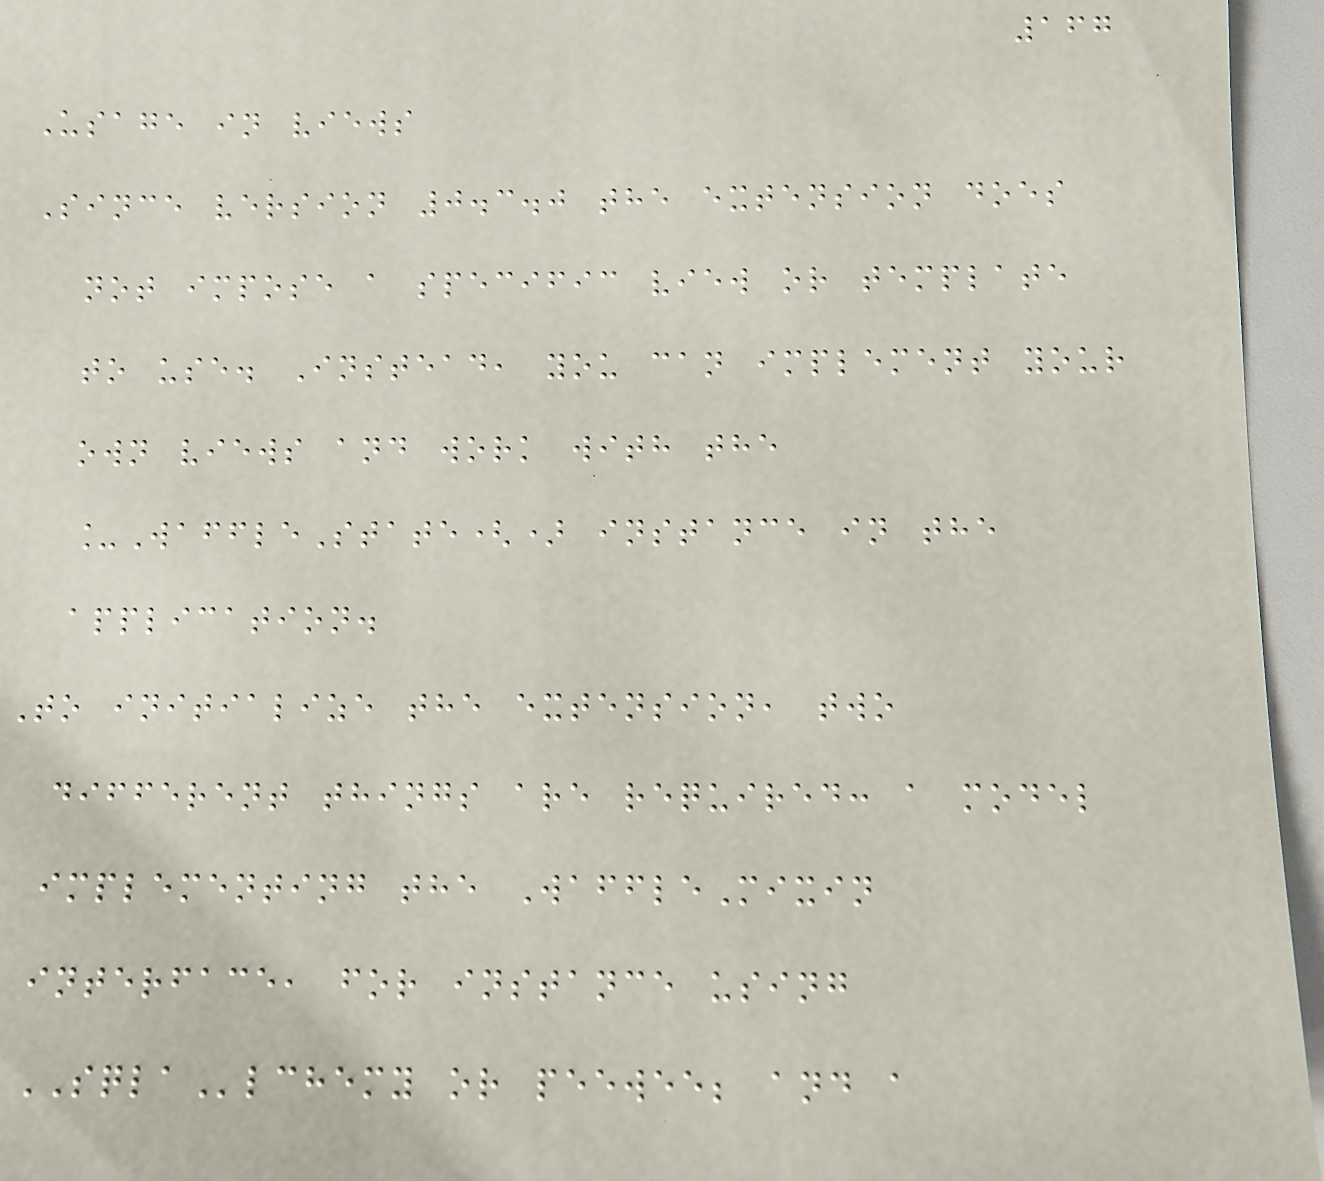167
Usage in views
Since version 0.3.0 the extension does
not impose a specific view or template
to use. Instead, you can implement your
own views and work with the
_WaffleState() instance in the
application.
To initialize the extension, two
different things are required: a model
implementing the WaffleMixin
interface, for instance using
SQLAlchemy or peewee; and a
